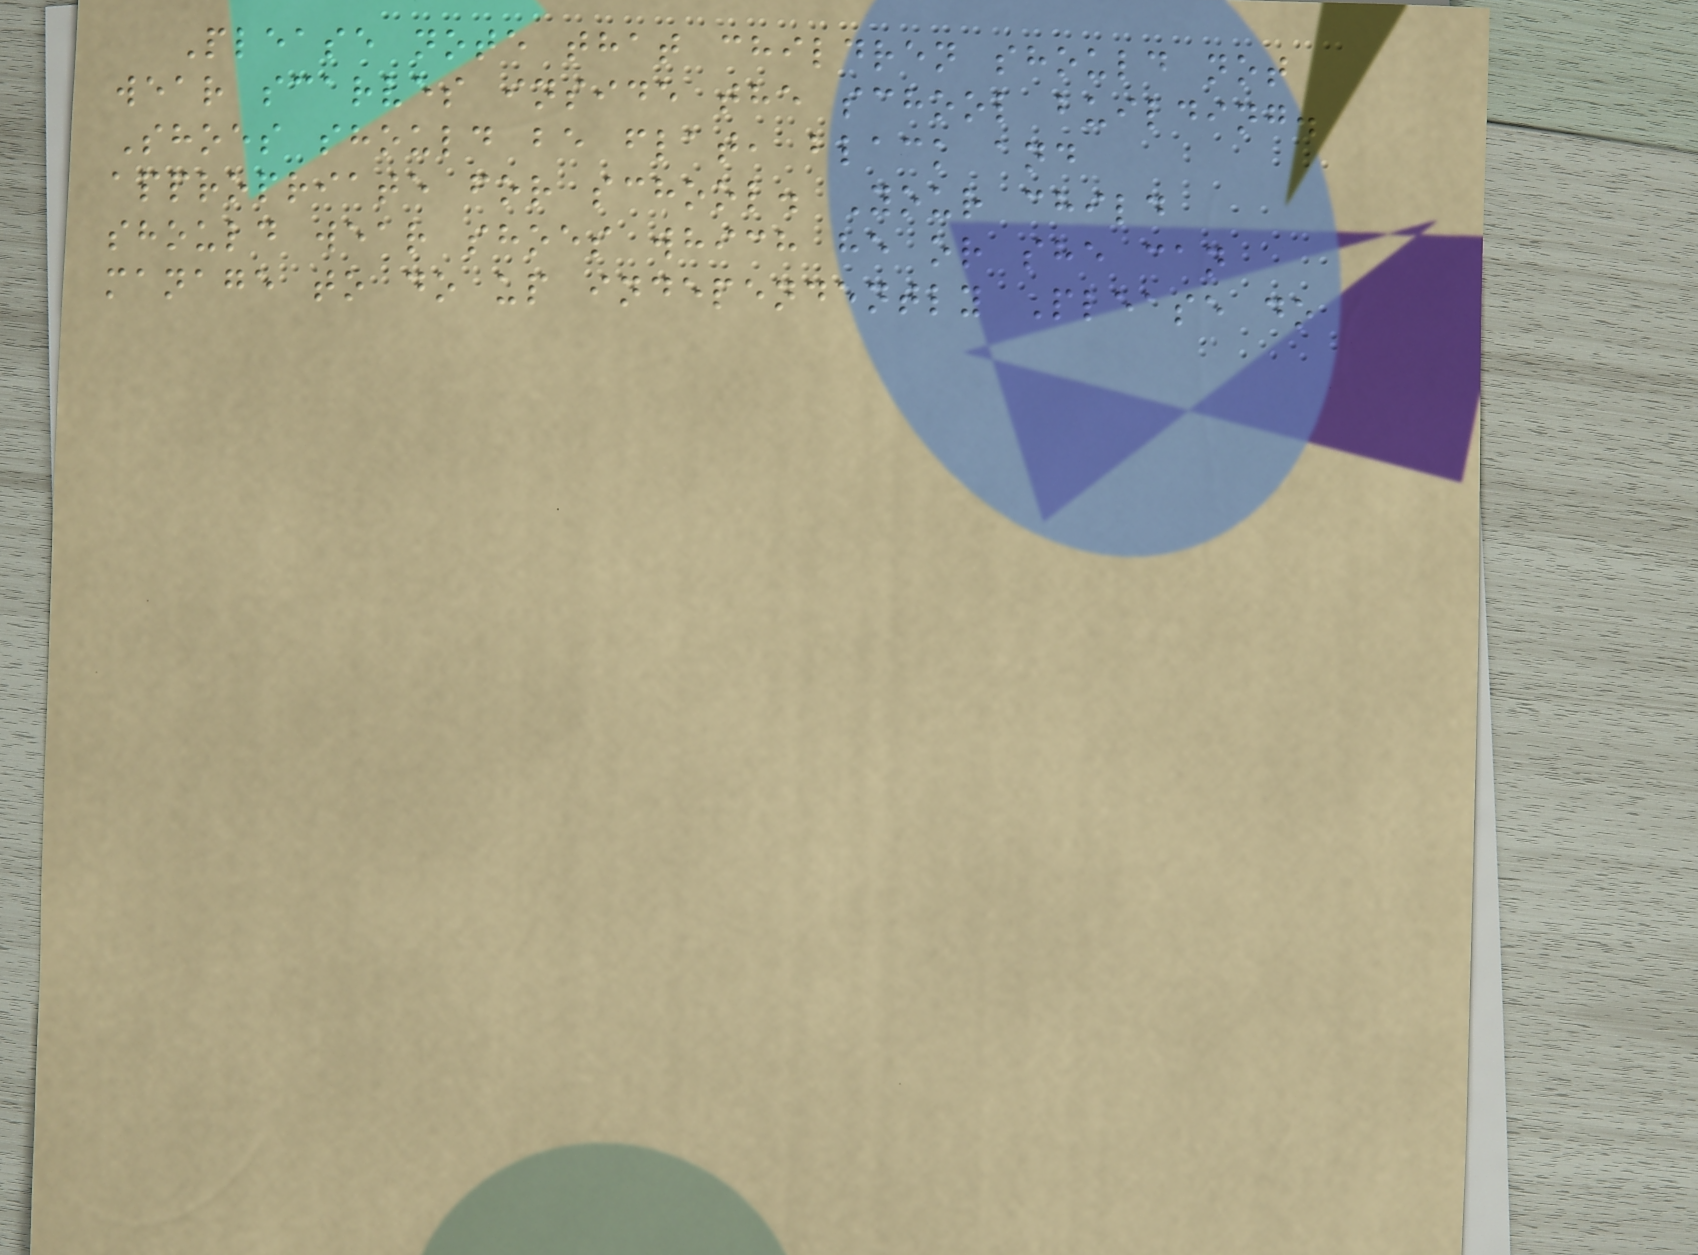Please note that children should not
wear scarves inside the school building.
Shoes should be flat, black and
appropriate for school. Your child
should wear shoes which he or she can
manage to do up independently Please do
